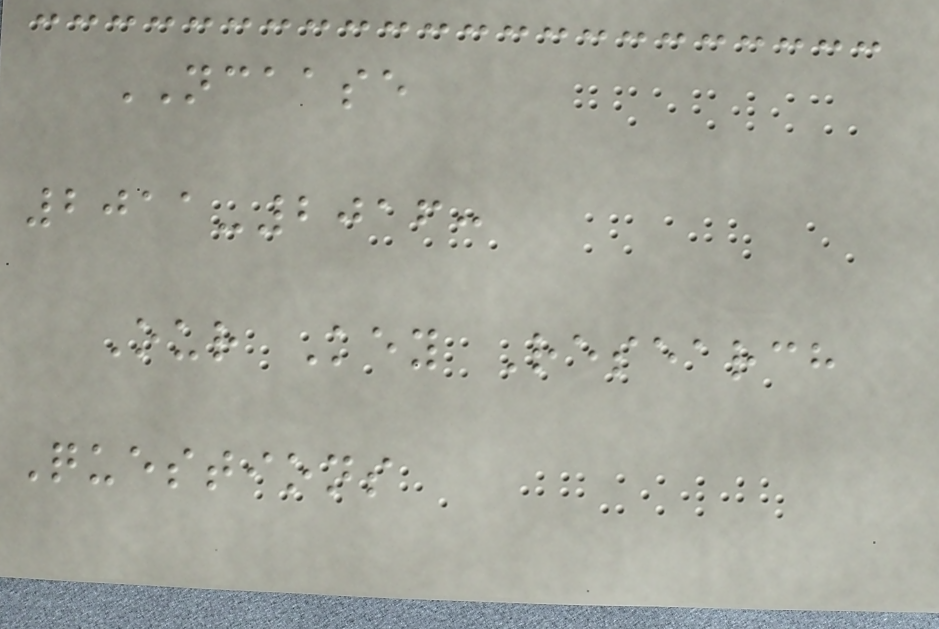NCAASE
2011-2016:
Our Key Research
Questions
